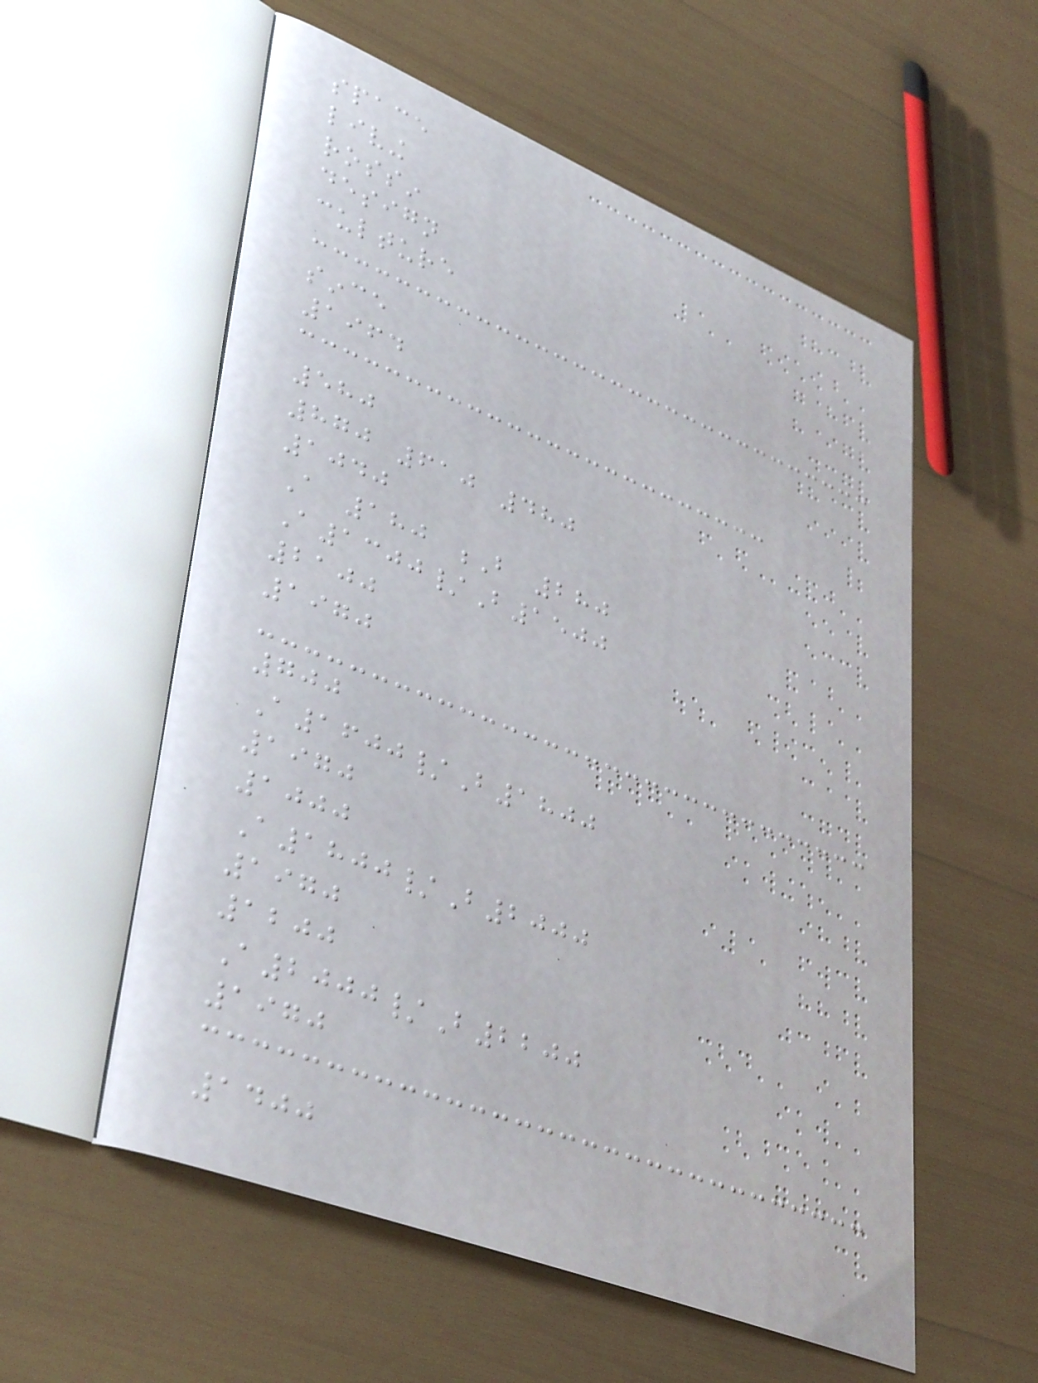space
living
rossin
design
culture
since
1964
580
870 610 480
1040
A 180 B 280
A1300/B1500
2100
1970
700
A1600/B1800
1970
1000
A1800/B2000
1970
1200
A2000/B2200
1970
1400
